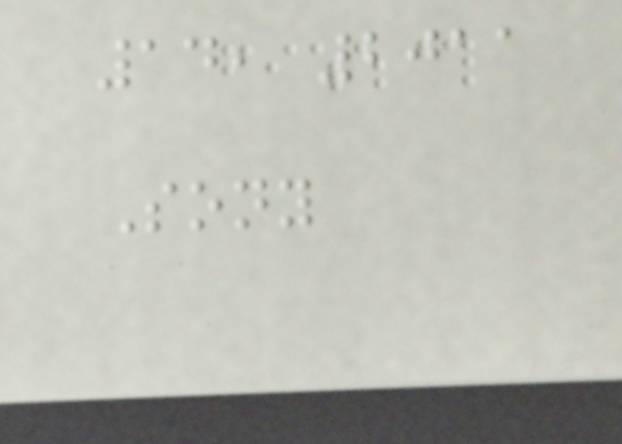14, 2011
Sony
